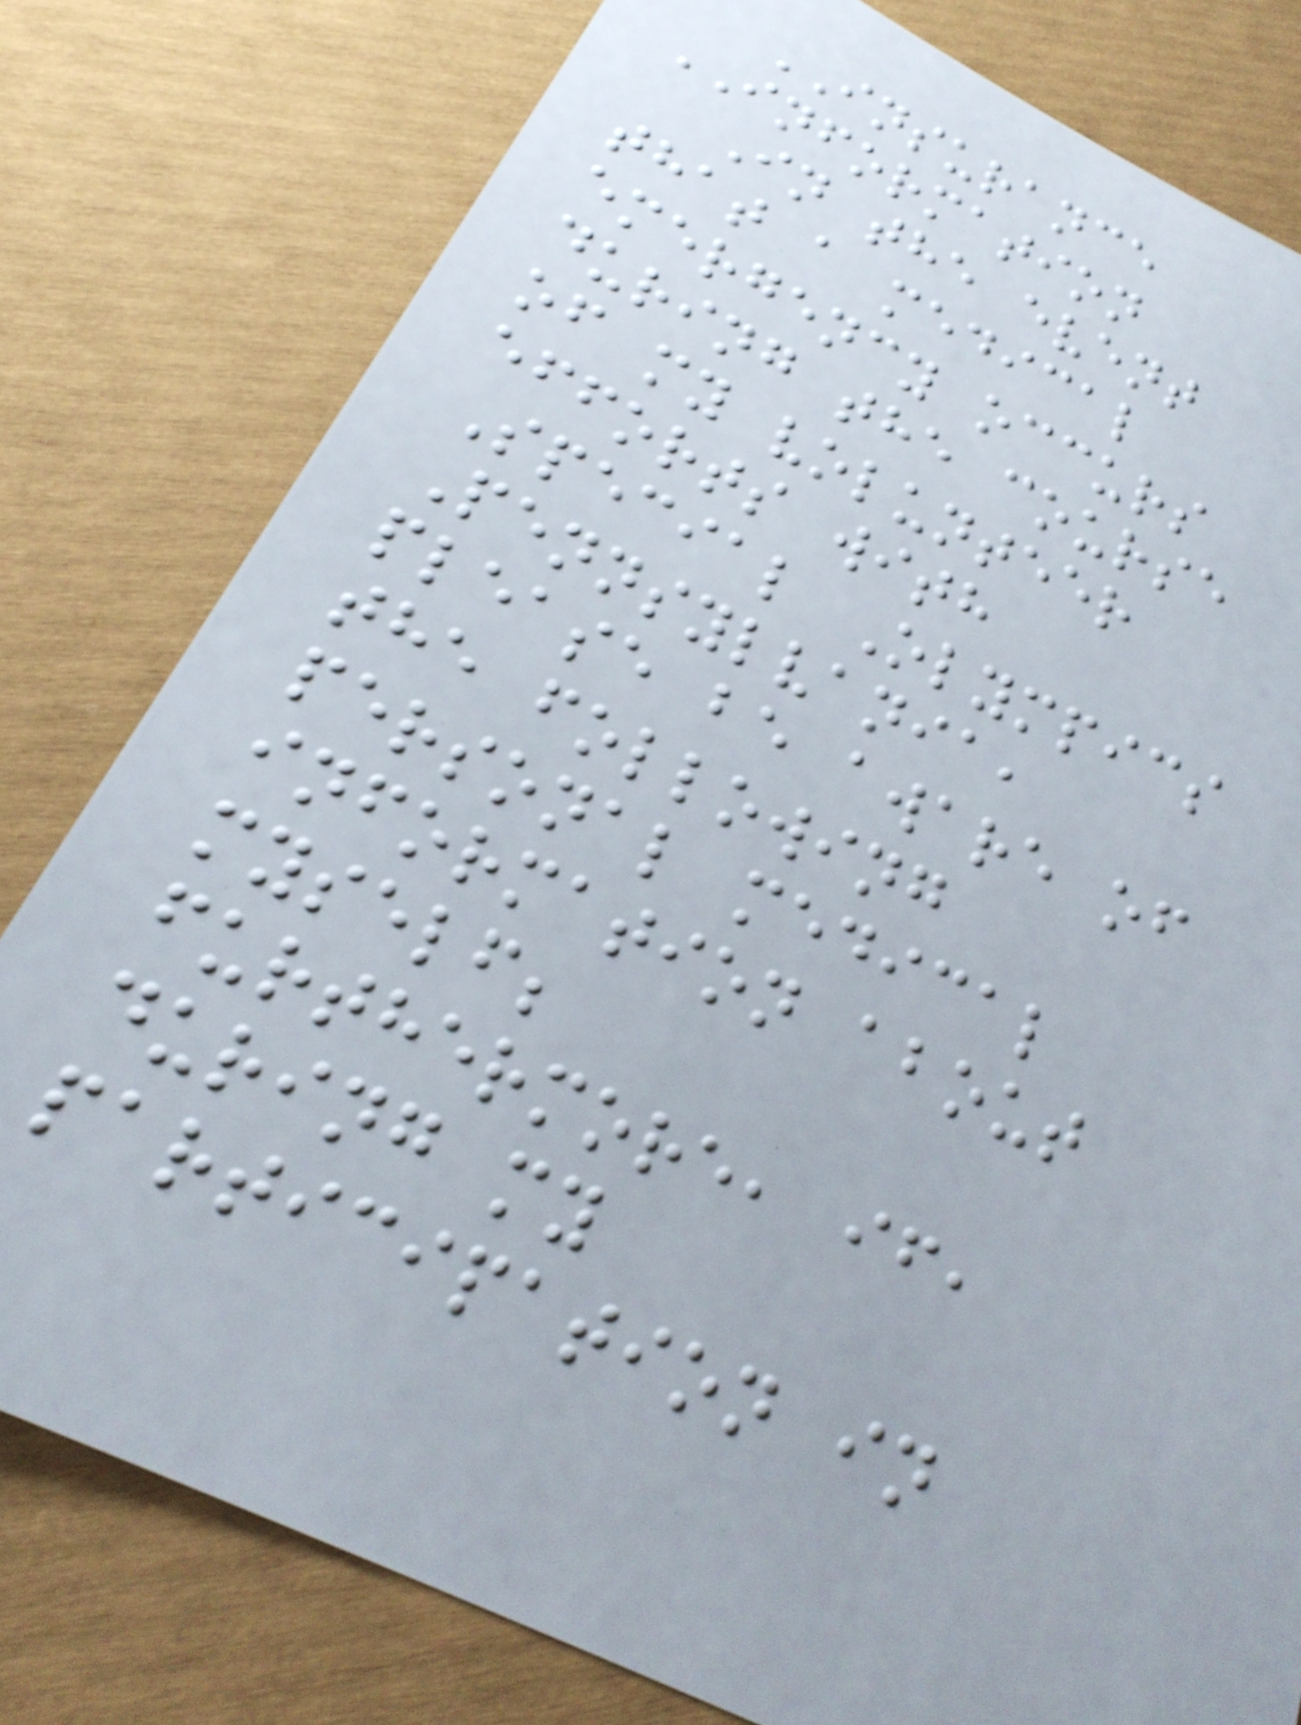INSURANCE
INFORMATION
In the event
that a medical
emergency occurs
during the course
of my volunteer
efforts with
Special Olympics
Pennsylvania,
please be aware of
the following
personal medical
information about
myself;
furthermore, if,
during my
participation in
